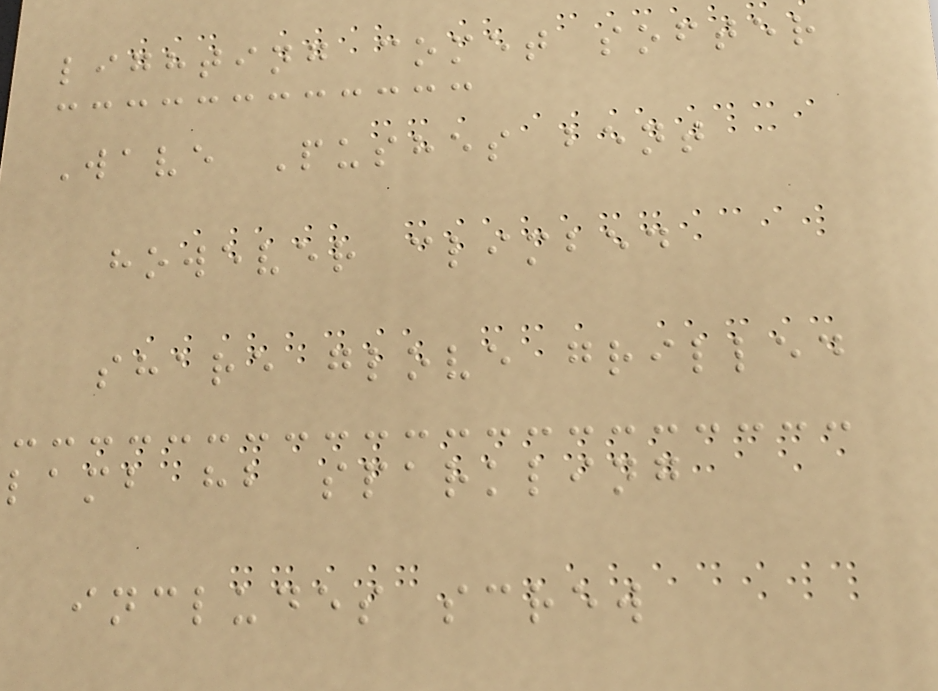lighting comet softer
Wave Pushes bent
however climbed
share glove grilled
lamb hb sparkling
includes screw
